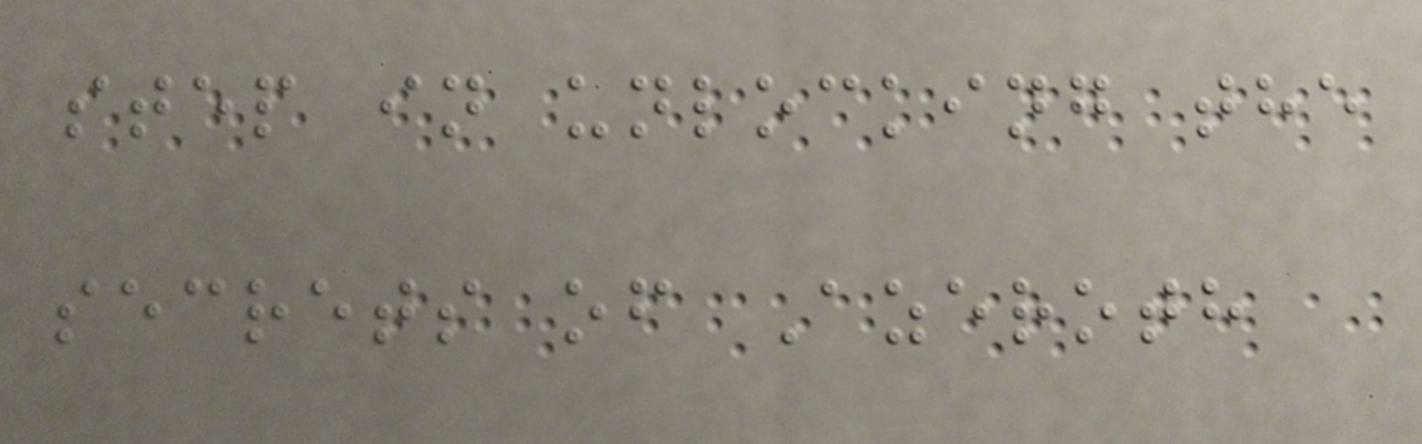step in unlocking the
secrets of Azeroth
